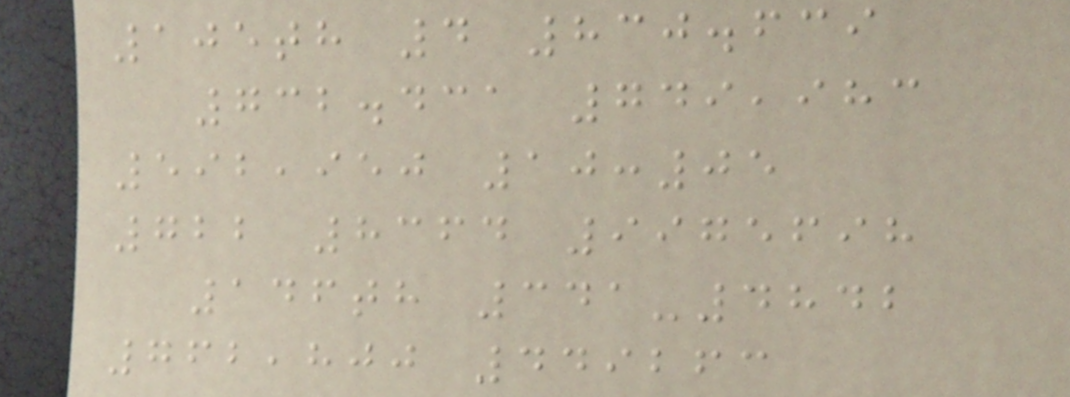105th 4 830.639
732.431 749,983
592,950 10:05
722 8364 9975698
146th 341-4842
762,800 449263
